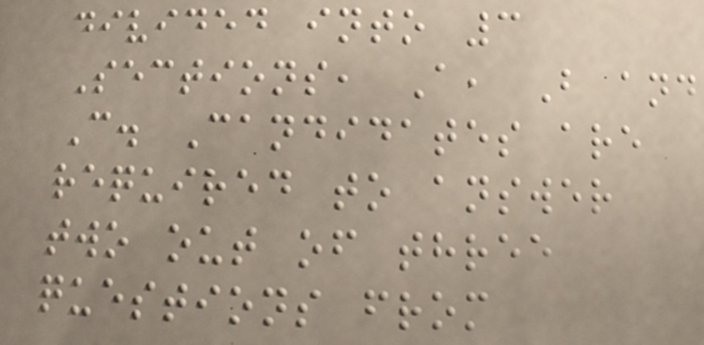divided into 3
Sections, A, B and
C. Candidates are
required to answer
two out of three
questions from
